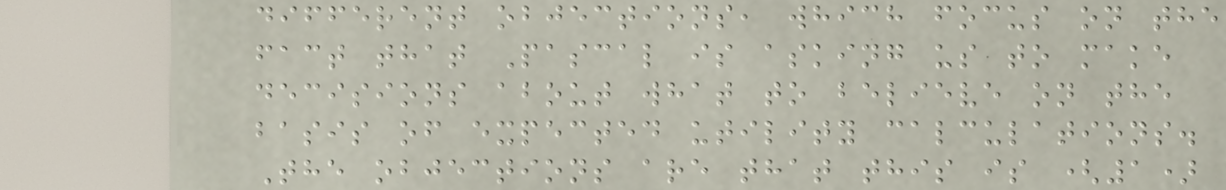different objections, which focus on the
fact that Pascal is asking us to make
decisions about what to believe on the
basis of expected utility calculations.
The objections are that this is (1)
